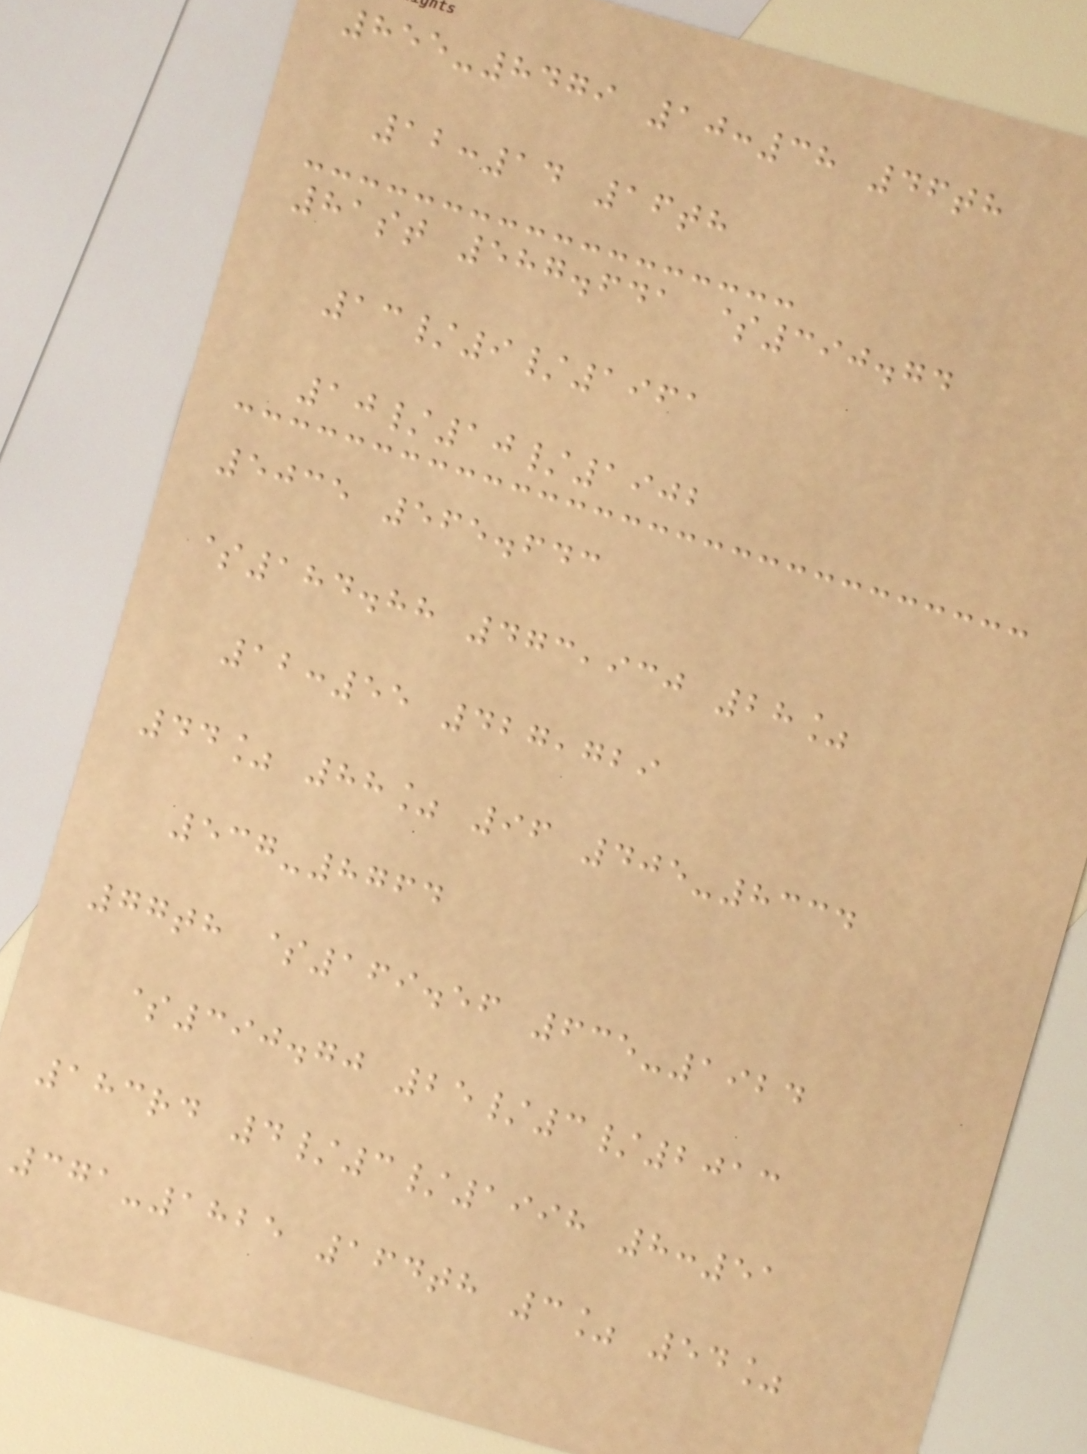855-8479 10:38 46th
12:14 16th
81st 587.641 $390.74
13/9/1961
10/10/1902
5035 565.643
$184.88 473,930 28%
12:55 427,729
44% 88% 96 405-8334
537-8764
77th $169.56 635-1924
$390.70 25/3/2013
183rd 4/3/1998 8:51
371-1825 164th 3% 54%
